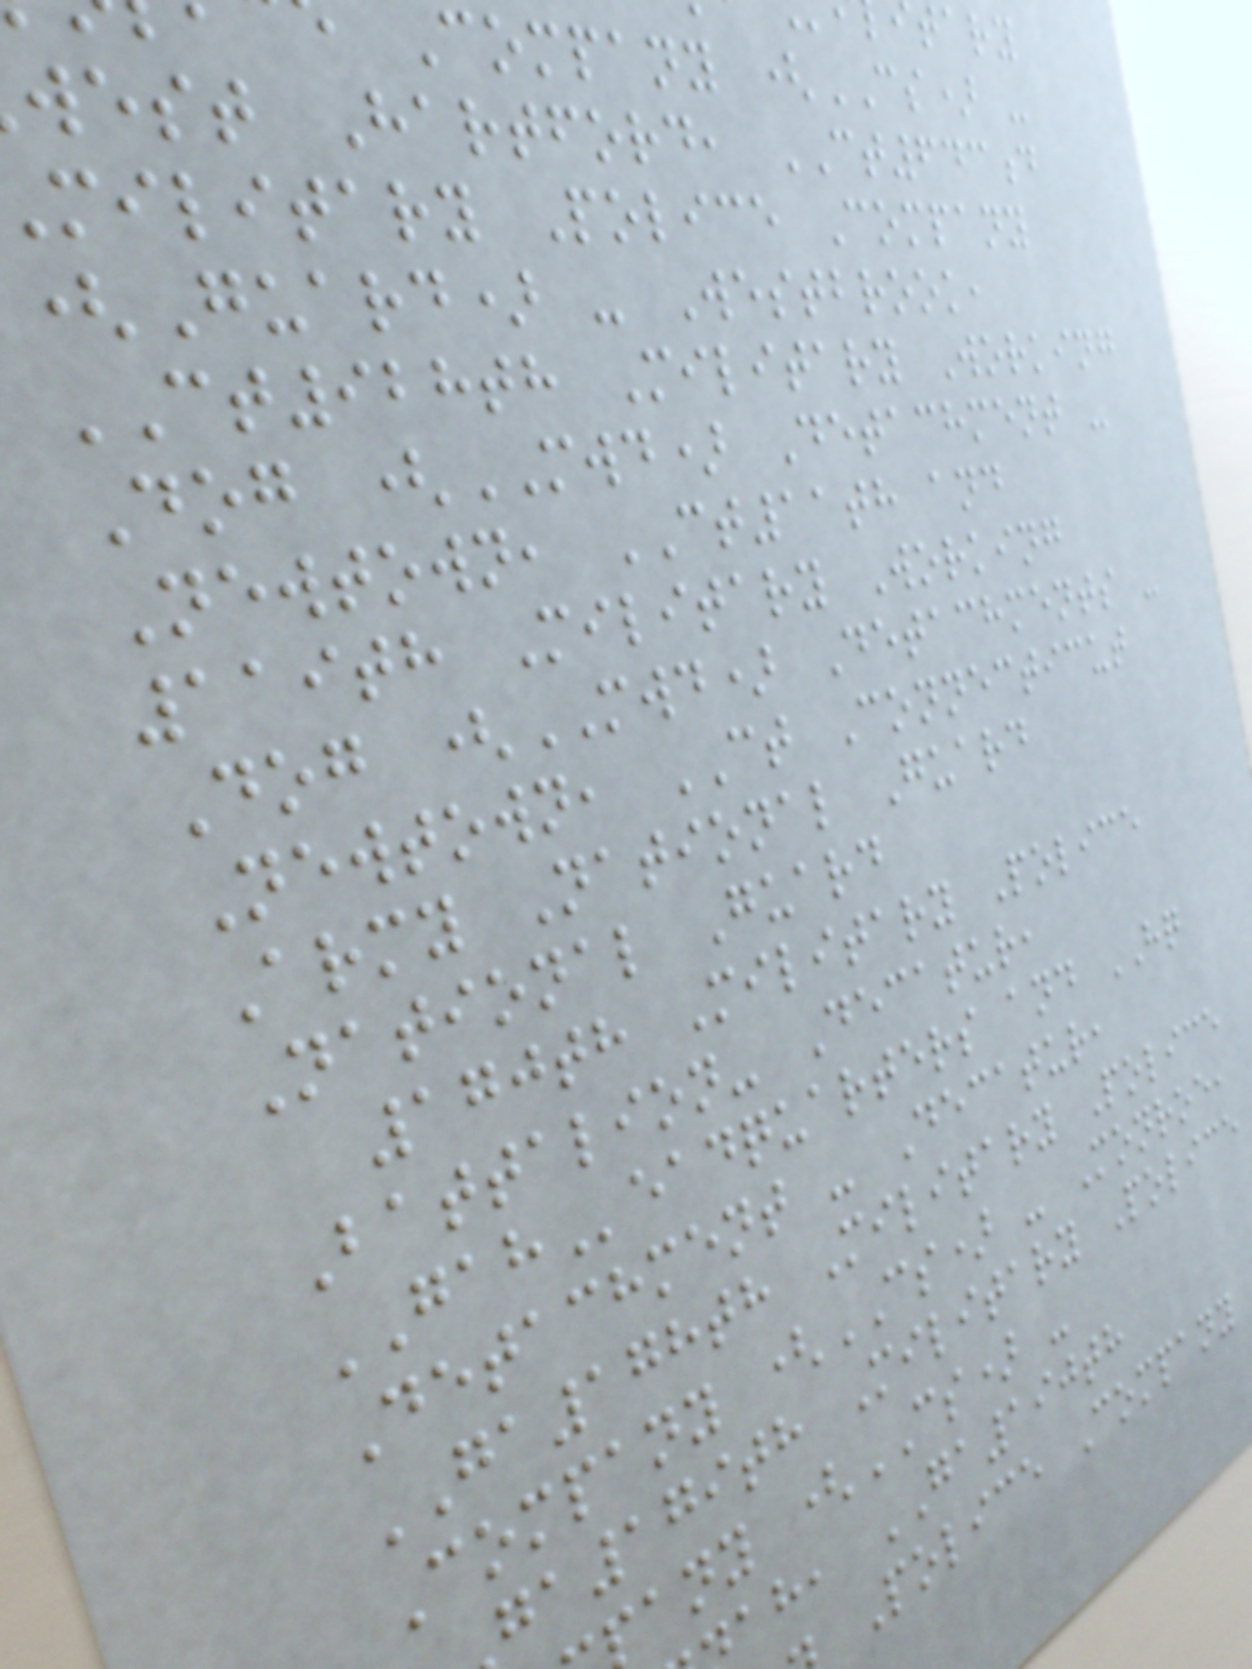Company (CS) -
west Hartford, CT643d
military Police Company
(Guard) - Westbrook,
CT928th Military Working
Dog (MWD) Detachment -
Newtown, CT11th and
119th Military Working
Dog (MWD) Detachments -
Newtown, CT Connecticut
Army National Guard
National Guard
170th Military Police
Battalion- Decatur,
GAHeadquarters and HQ
Detachment - Decatur,
GA178th Military Police
Company (CS) - Monroe,
ga179th Military Police
any (CS) -
ah, GA190th
Police Company
